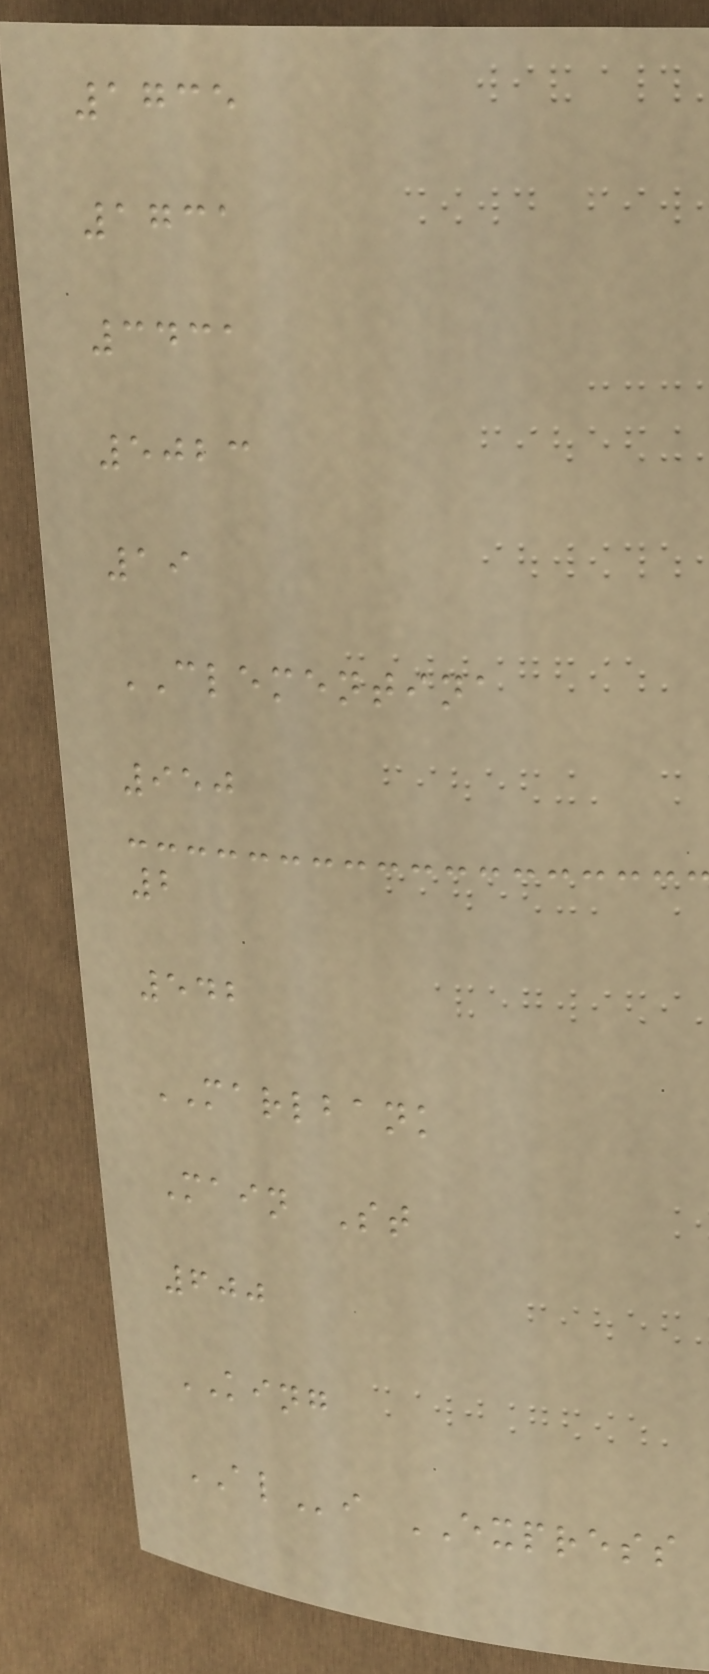1735
1731
3431
5023
19
CLEMENTINA
950
2
542
MARLBANK
Main St
600
KING
ALi EXPRESS
